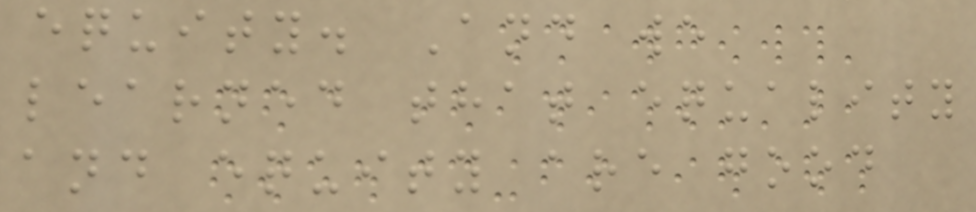equity. And we
learned that equality
and equity are good
